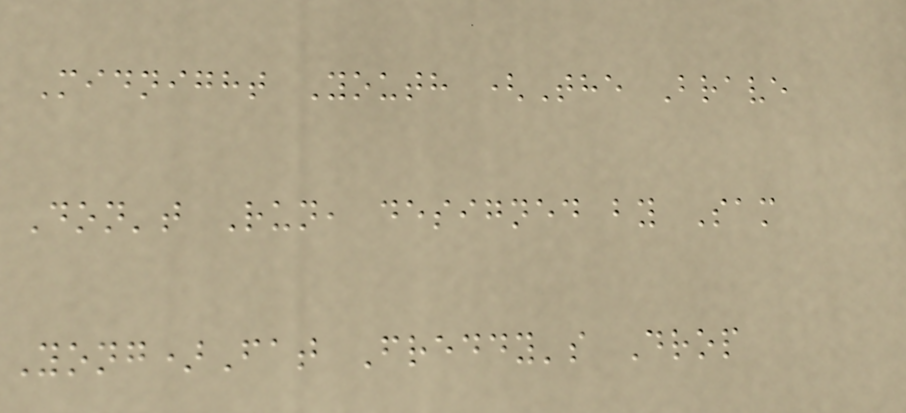Midnight Youth (The Brave
Don't Run, designed by Sam
Yong)Fat Freddy's Drop
